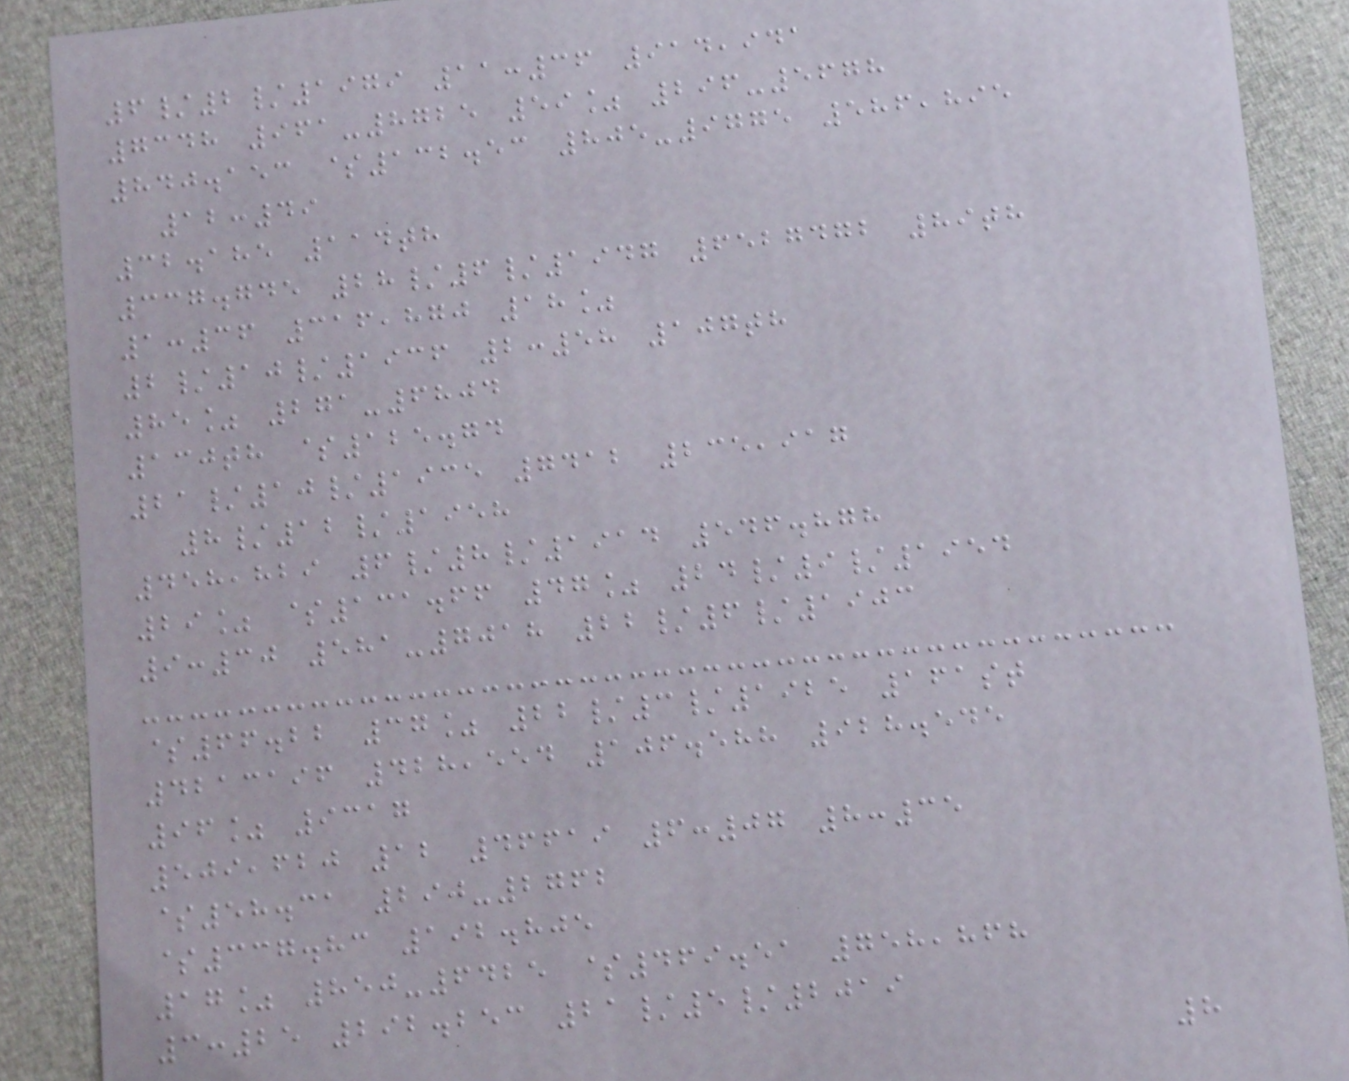6/2/1979 11:36 914,941
7348 961-8725 59% 296-5678
840.153 $132.53 805-9775 586,895
12:49
32.185 114th
337.745 28/6/1947 6527472 89th
1:36 316,870 18%
2/10/1936 2:58 107th
85% 271-6804
130th $125.74
21/10/1935 7412 235,917
8/12/1958
458,829 6/8/1914 546.878
29% $131.66 47% 24/9/1954
9:30 581-7018 22/6/1903
$66.22 37% 22/3/1925 161st
4213196 428,554 106.588 928.545
96% 9317
509,620 12 46619 6:07 8:35
$58.31 290-2762
$337.83 192.805
17% 850-6425 $469.51 758,868
3:25 292.253 21/5/2019
8
